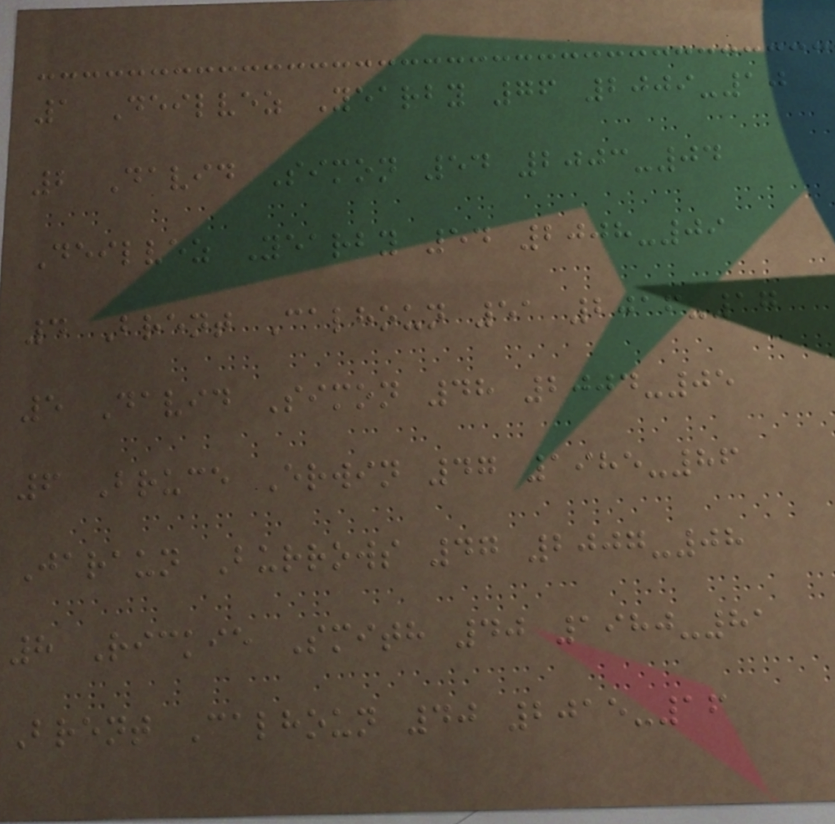1 Deilvez Yearby 76 2009-10
2 David Simon 54 2003-04
Deilvez Yearby 54 2008-09
4 Brent Calhoun 51 2016-17
5 David Simon 48 2004-05
6 Bruce Erwin 47 1985-86
Jaraun Burrows 47 2007-08
8 Rickie Smith 40 1980-81
Brent Calhoun 40 2015-16
